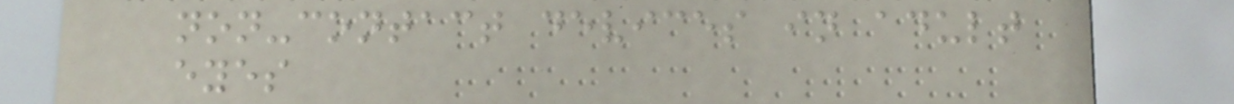non-contact devices in adult
eyes
